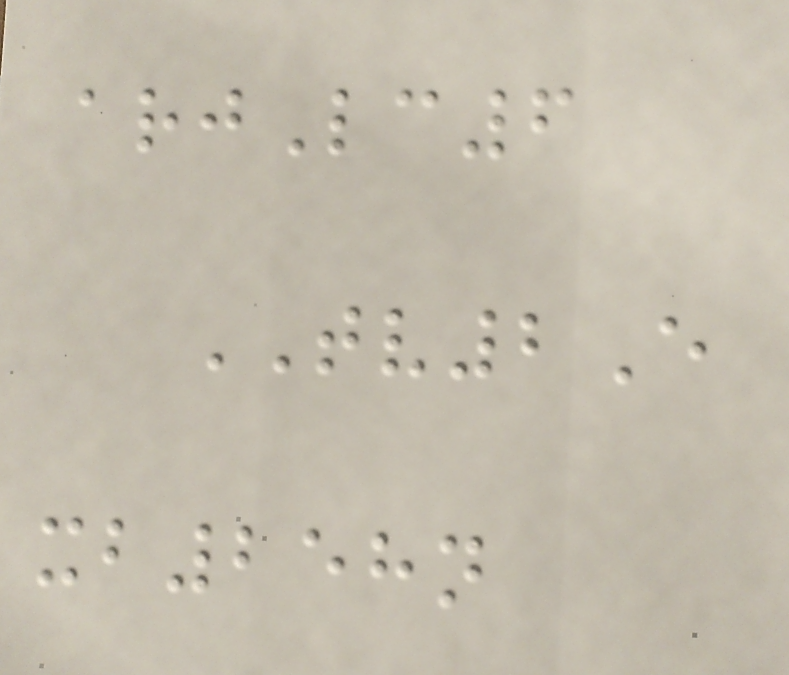arjLc6
TV2E
xb258n
